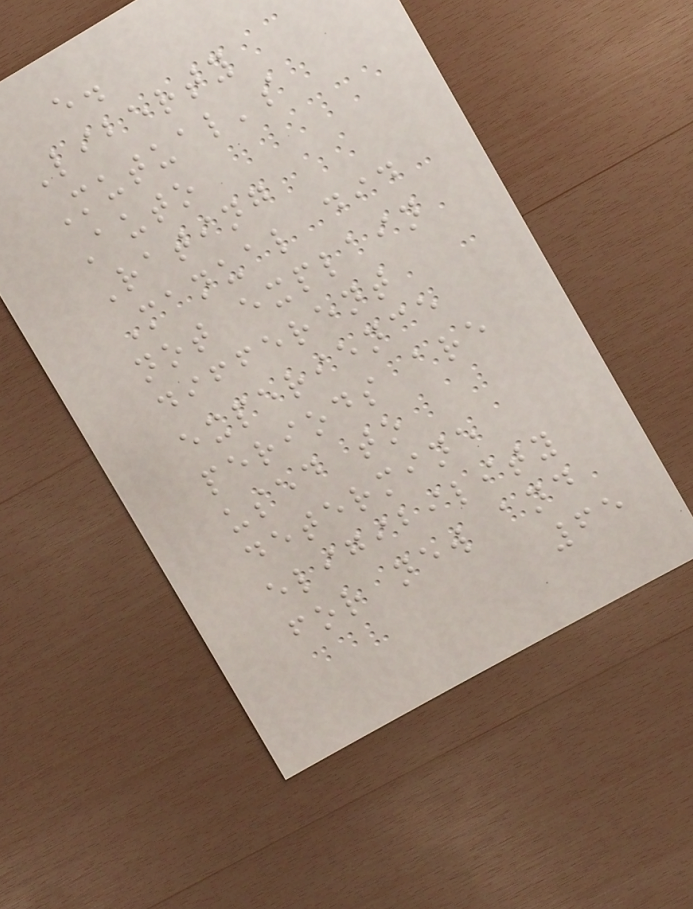e.
Liberty
Mutual's
Auto
Rating
Manual did
not explain
different
experience
periods are
used to
determine
eligibility
for new and
65
